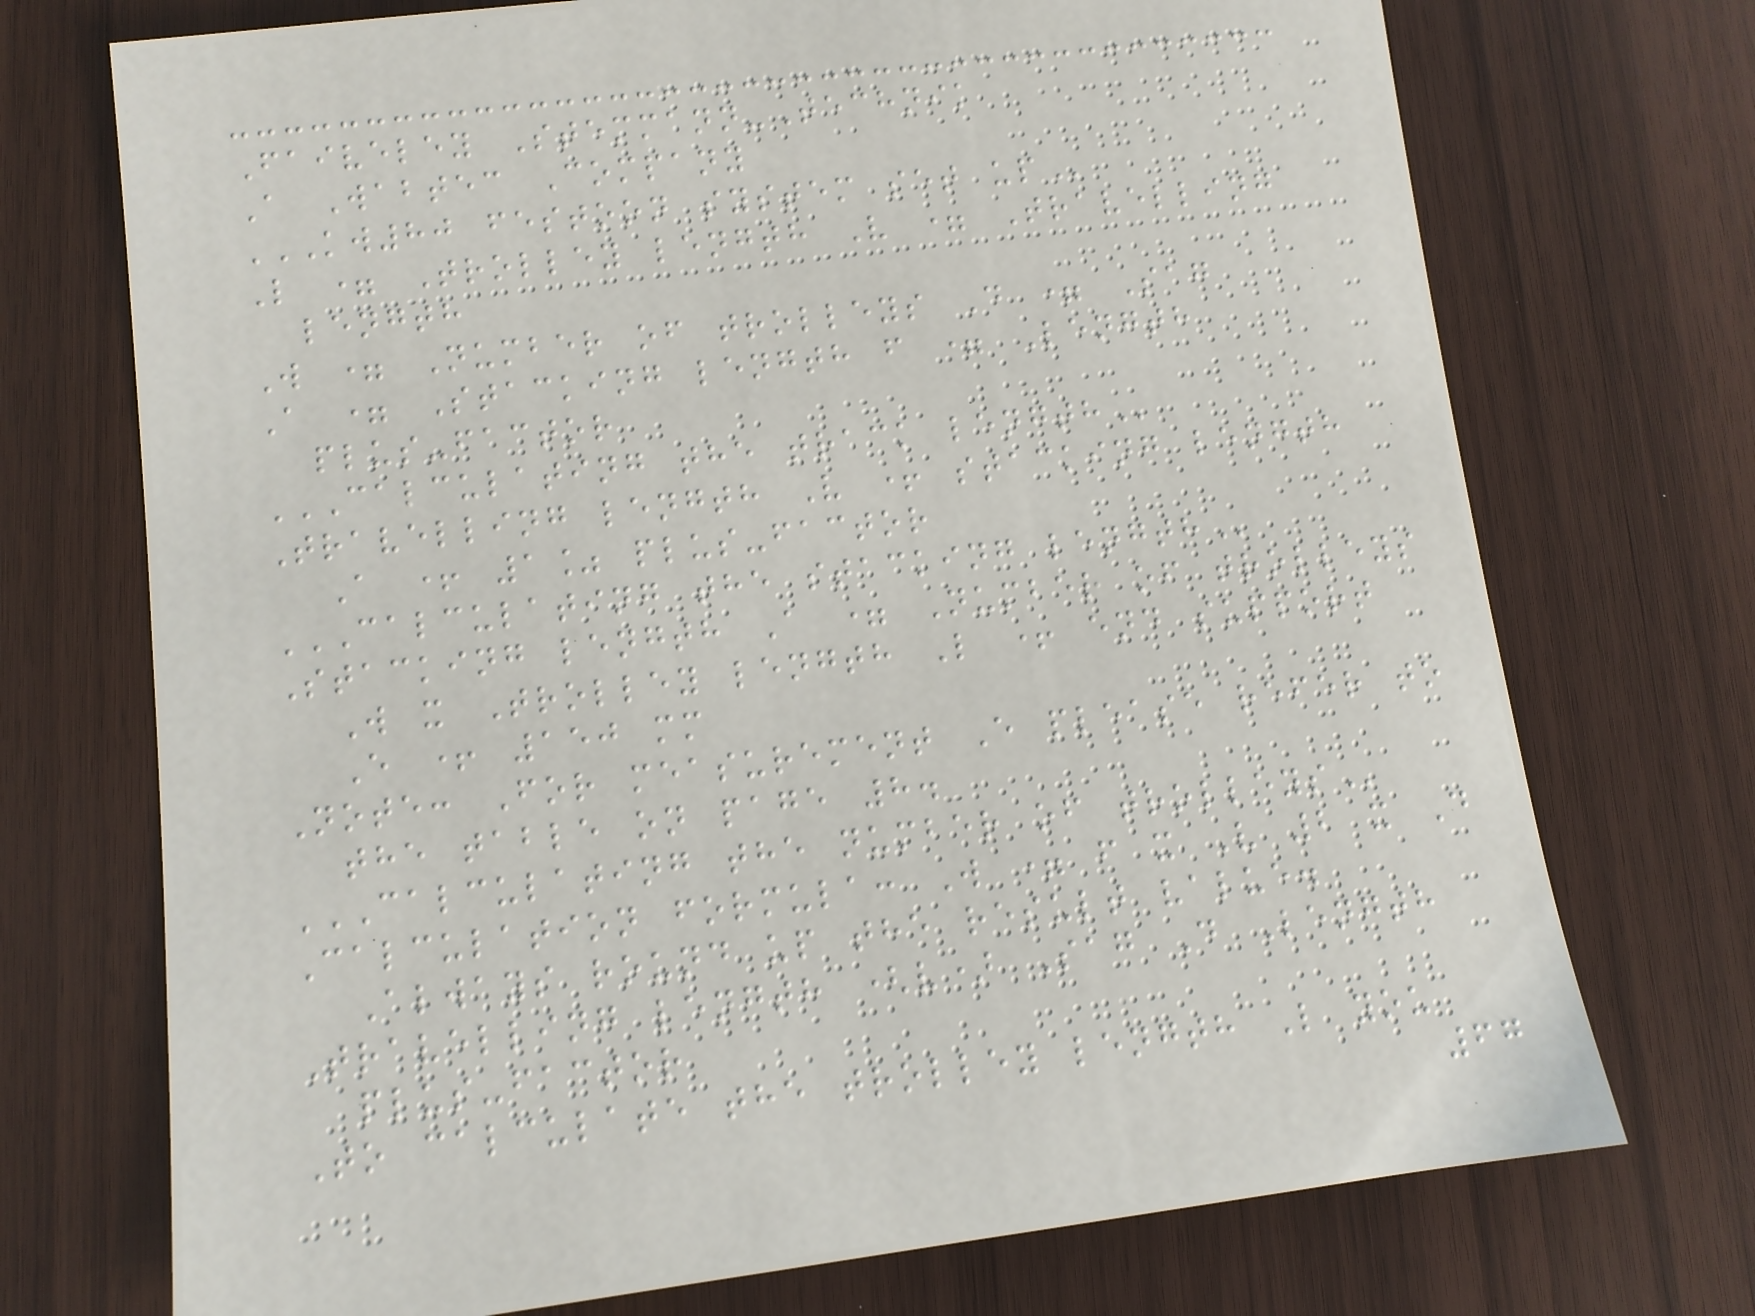Faiveley Stemmann-Technik
A Wabtec Company
KW80 FESTOON SYSTEM SET UP
L = Trolley length V = Travelling
length
W = Number of trolleys D = Sag
A = Stacking length f = Length
plus-factor
CALCULATING THE TRACK LENGTH
Travelling length V + stacking length
A + 1% plus-factor
CALCULATING THE STACKING LENGTH
Stacking length A = Number of trolleys
W x Trolley length L + end support
E + 150 mm
Note: For measurement E please refer to
the table on page 8.
CALCULATING THE NUMBER OF TROLLEYS
Calculation formula: W = f x V 2 x D
Always round up the result value.
Travelling length (v) Sag D Length
plus-factor
To calculate the trolley length L you
67
